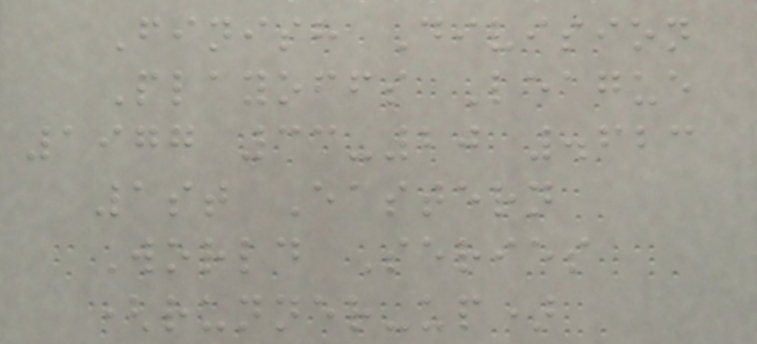Finish Division
Playoffs League
1977 33-20 .623
1st Eastern
World Series
(runner-up)
